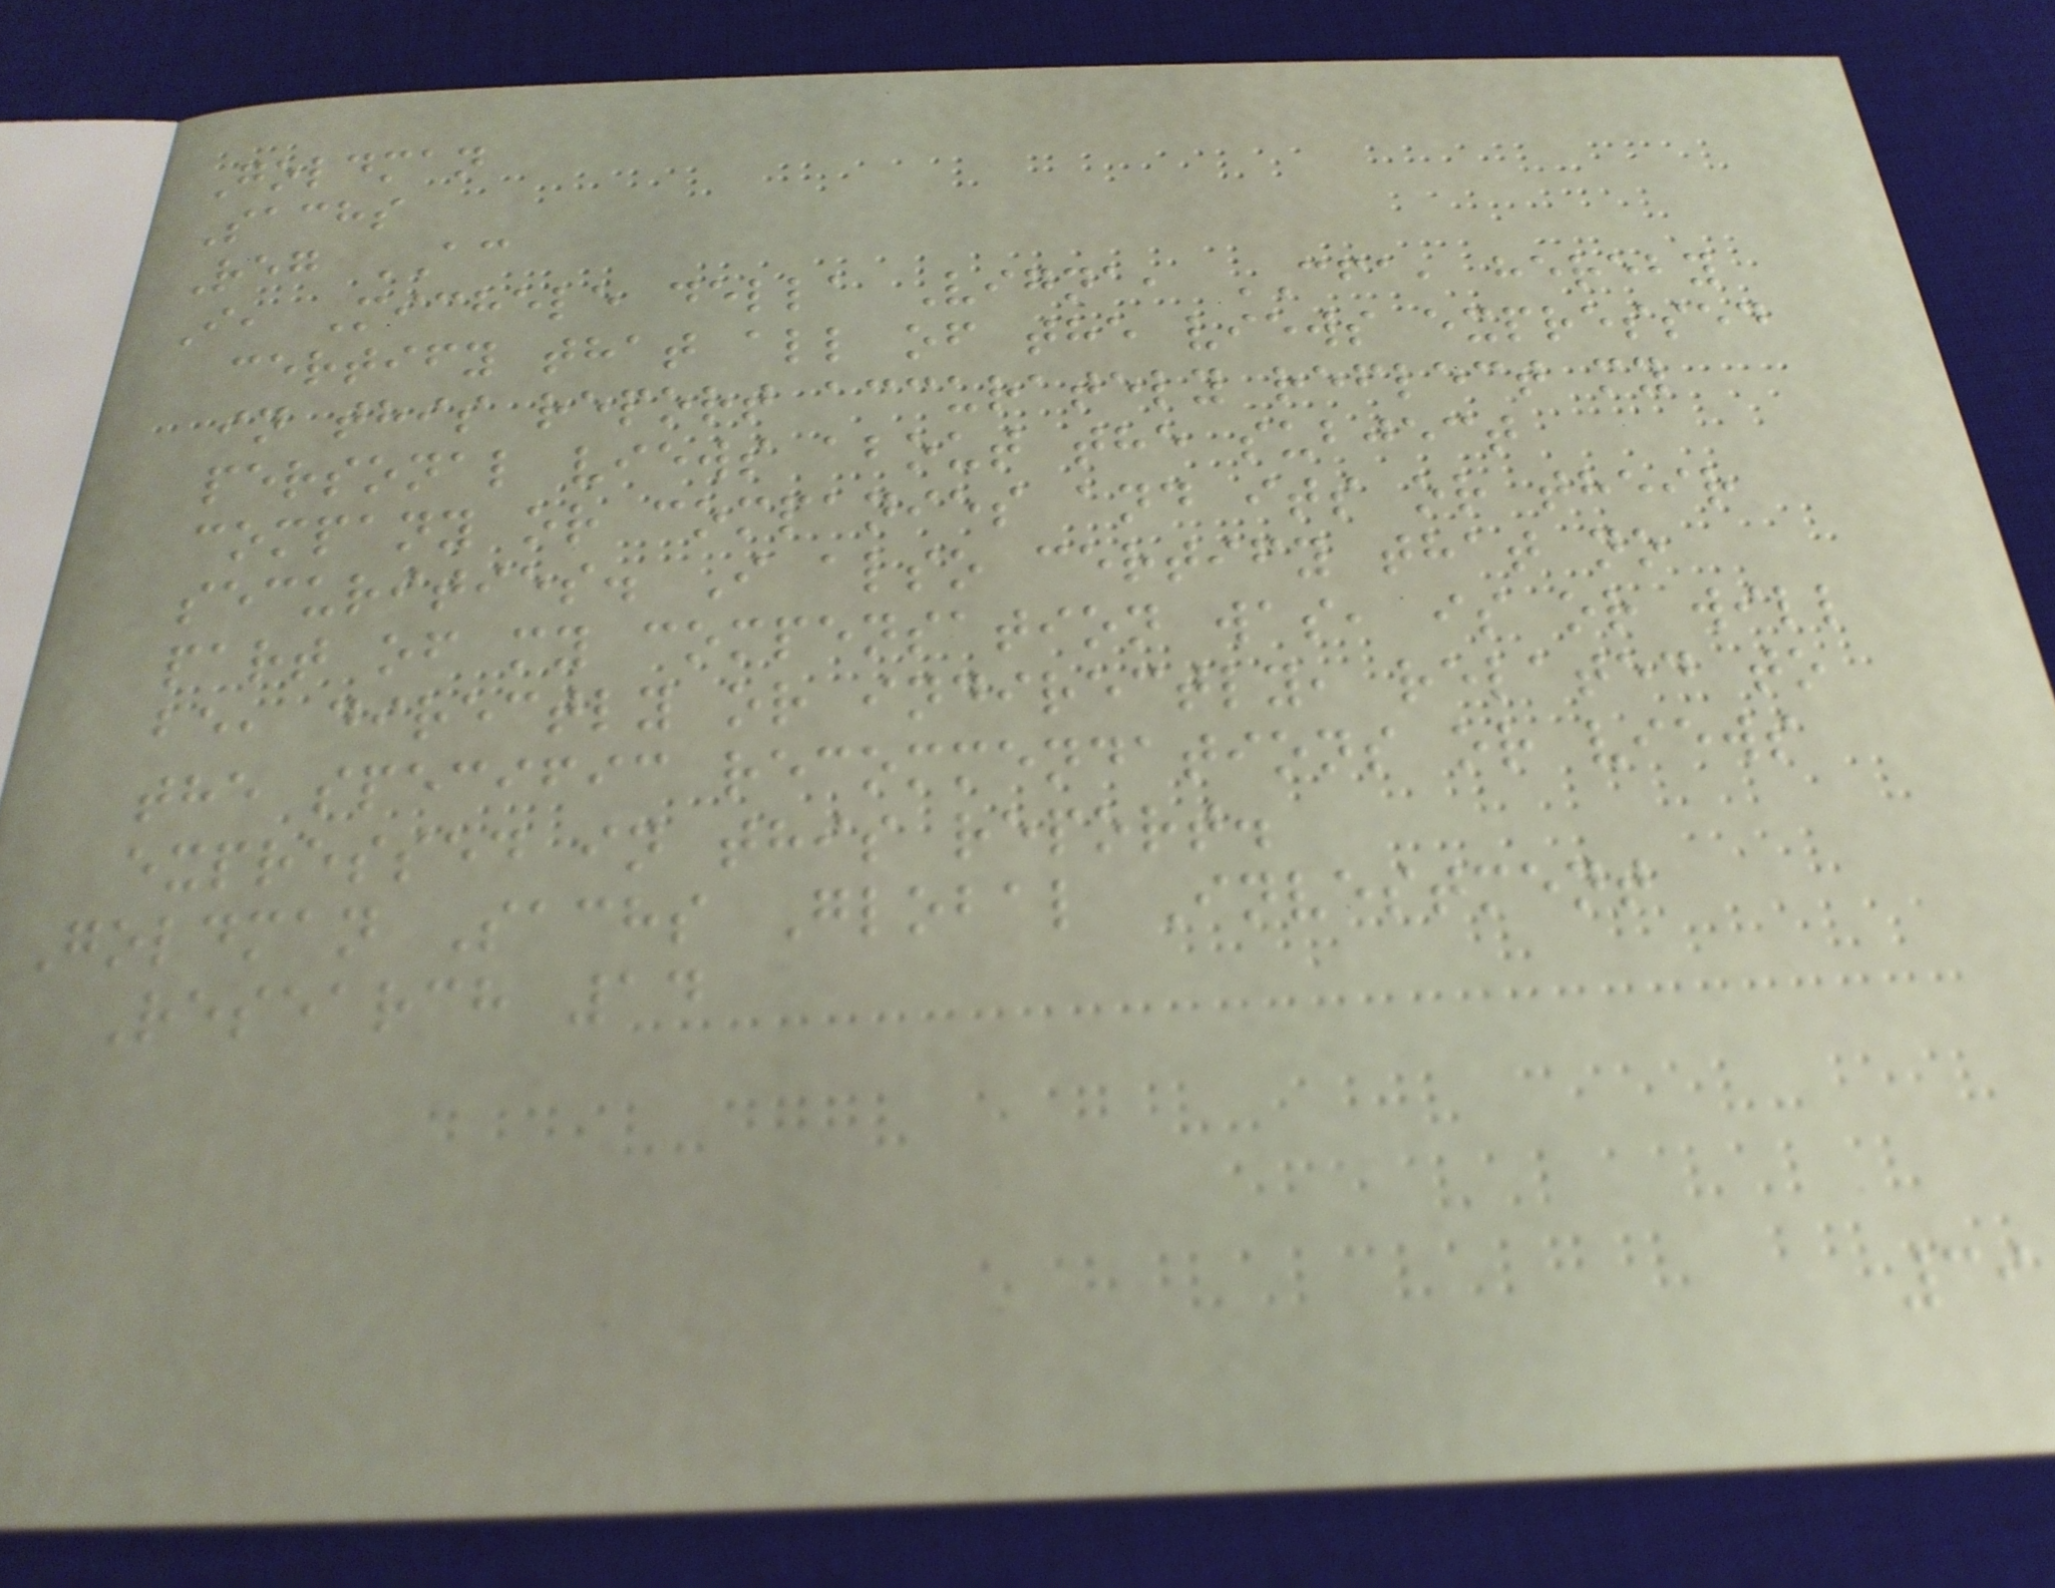Goldman
Sachs
Reg AC
I, Michele della Vigna, CFA, hereby
certify that all of the views expressed
in this report accurately reflect my
personal views about the subject
company or companies and its or their
securities. I also certify that no
part of my compensation was, is or will
be, directly or indirectly, related to
the specific recommendations or views
expressed in this report.
Goldman Sachs Global Investment
Research 14
39
